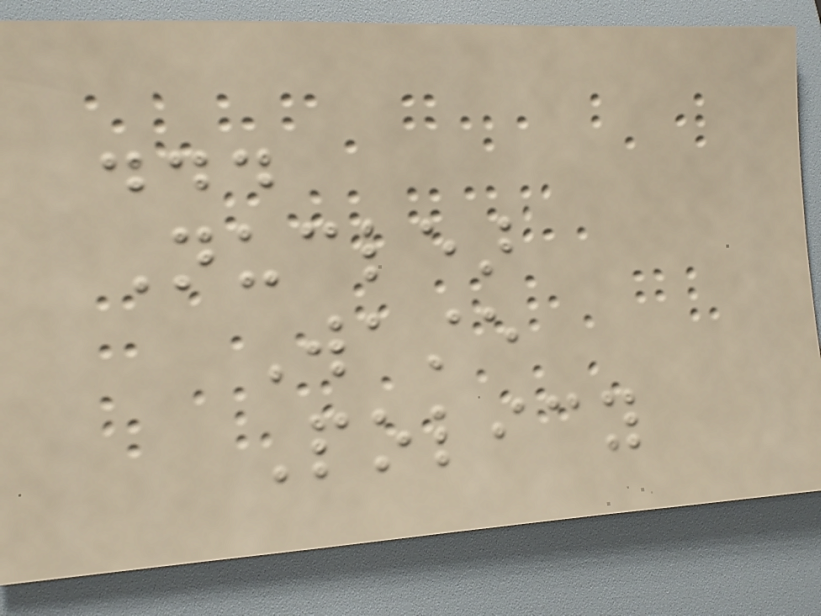...
Nuclear
Waste
Policy
